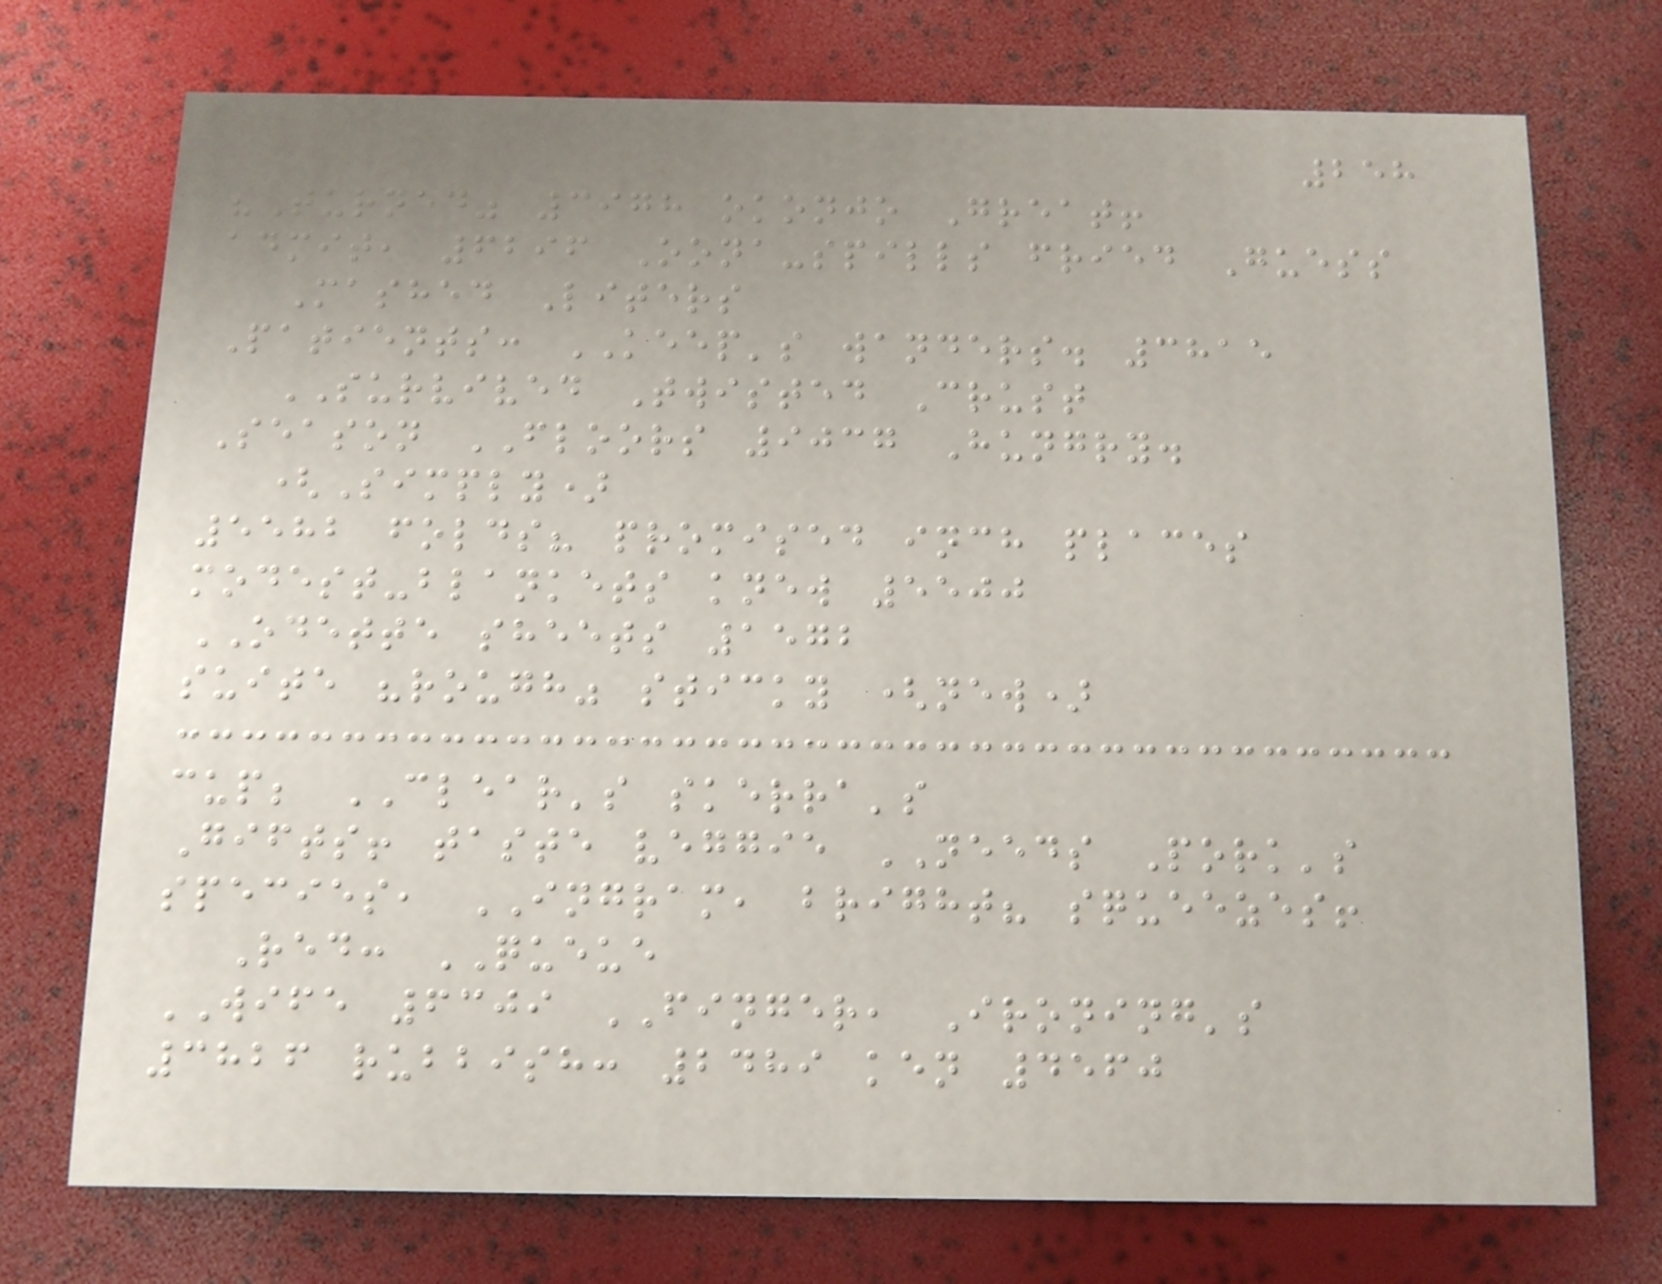258
"Turned" 3978 okonjo Great!
admit, 6296 Oona-spills fried Guess
Mashed Liters
Patients: KEEP's wanders. 3815
SURVIVED Twisted Crust
Season FLOORS 9037 Hungry.
(Simply)
5582 folds? promised inch places
modest-blankets knew 5500
ODETTE sheets 1572
suite "rough" sticky (new)
cup; CLEAR's skerra's
Gifts! taste veggie NEEDS Pork's
species, INGRAM, bright? squeezes!
Red: QUEUE
WIFE 6309 FINGER, Ironing's
3826 rubbish: 2489 ken 4560
